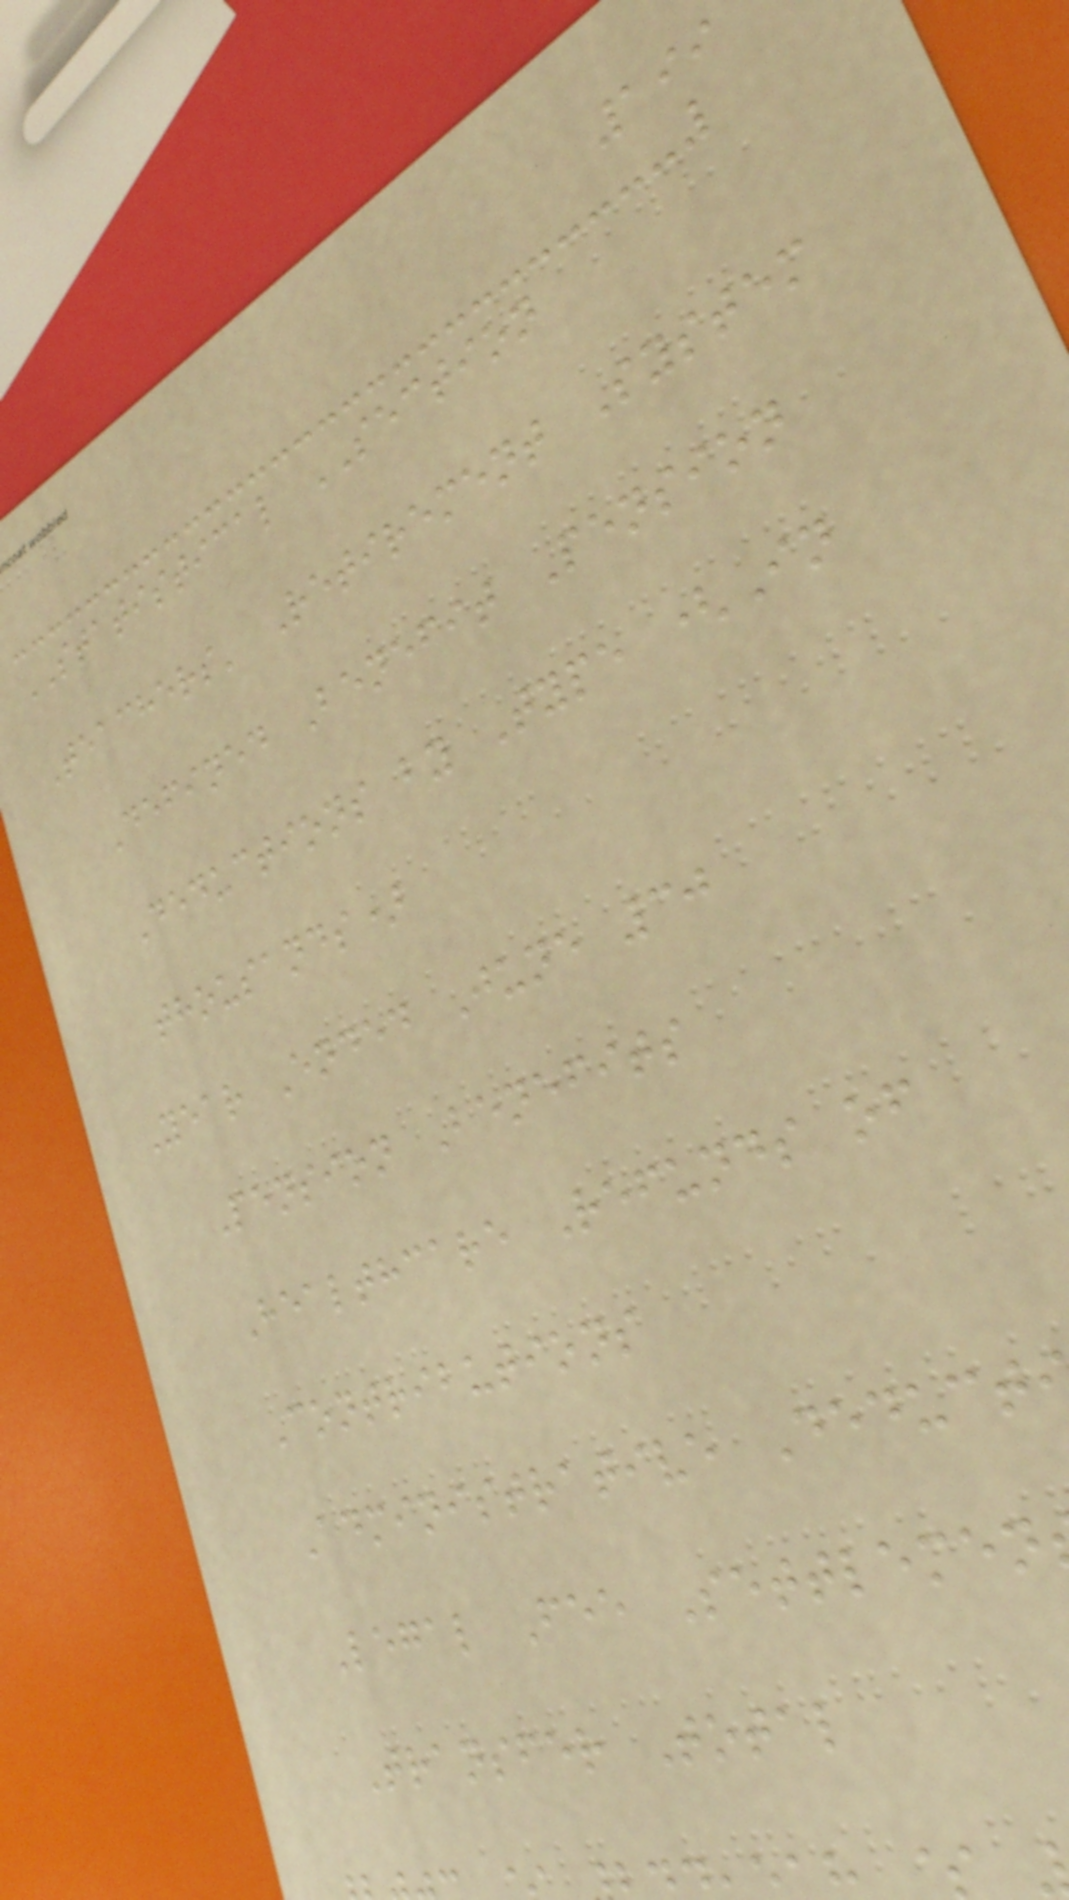199
STATISTICAL SECTION
Teachers' Retirement System
Defined Benefit Pension
Deductions by Type (In
thousands)
Year Ended June 30
Pension Benefits
Healthcare Refunds of
Contributions
Administrative Deduct
Legal Fee Settlemen
Transfer Total
